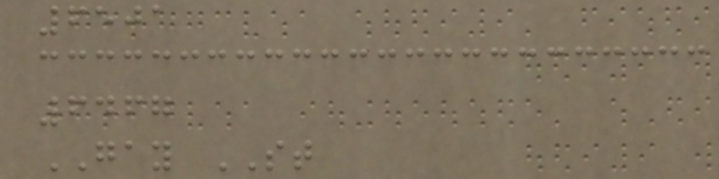6501
6467
GAY ST
